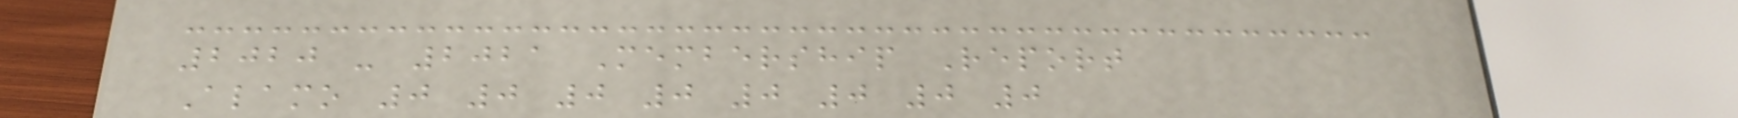2020 - 2021 Membership Report
Alamo 0 0 0 0 0 0 0 0
